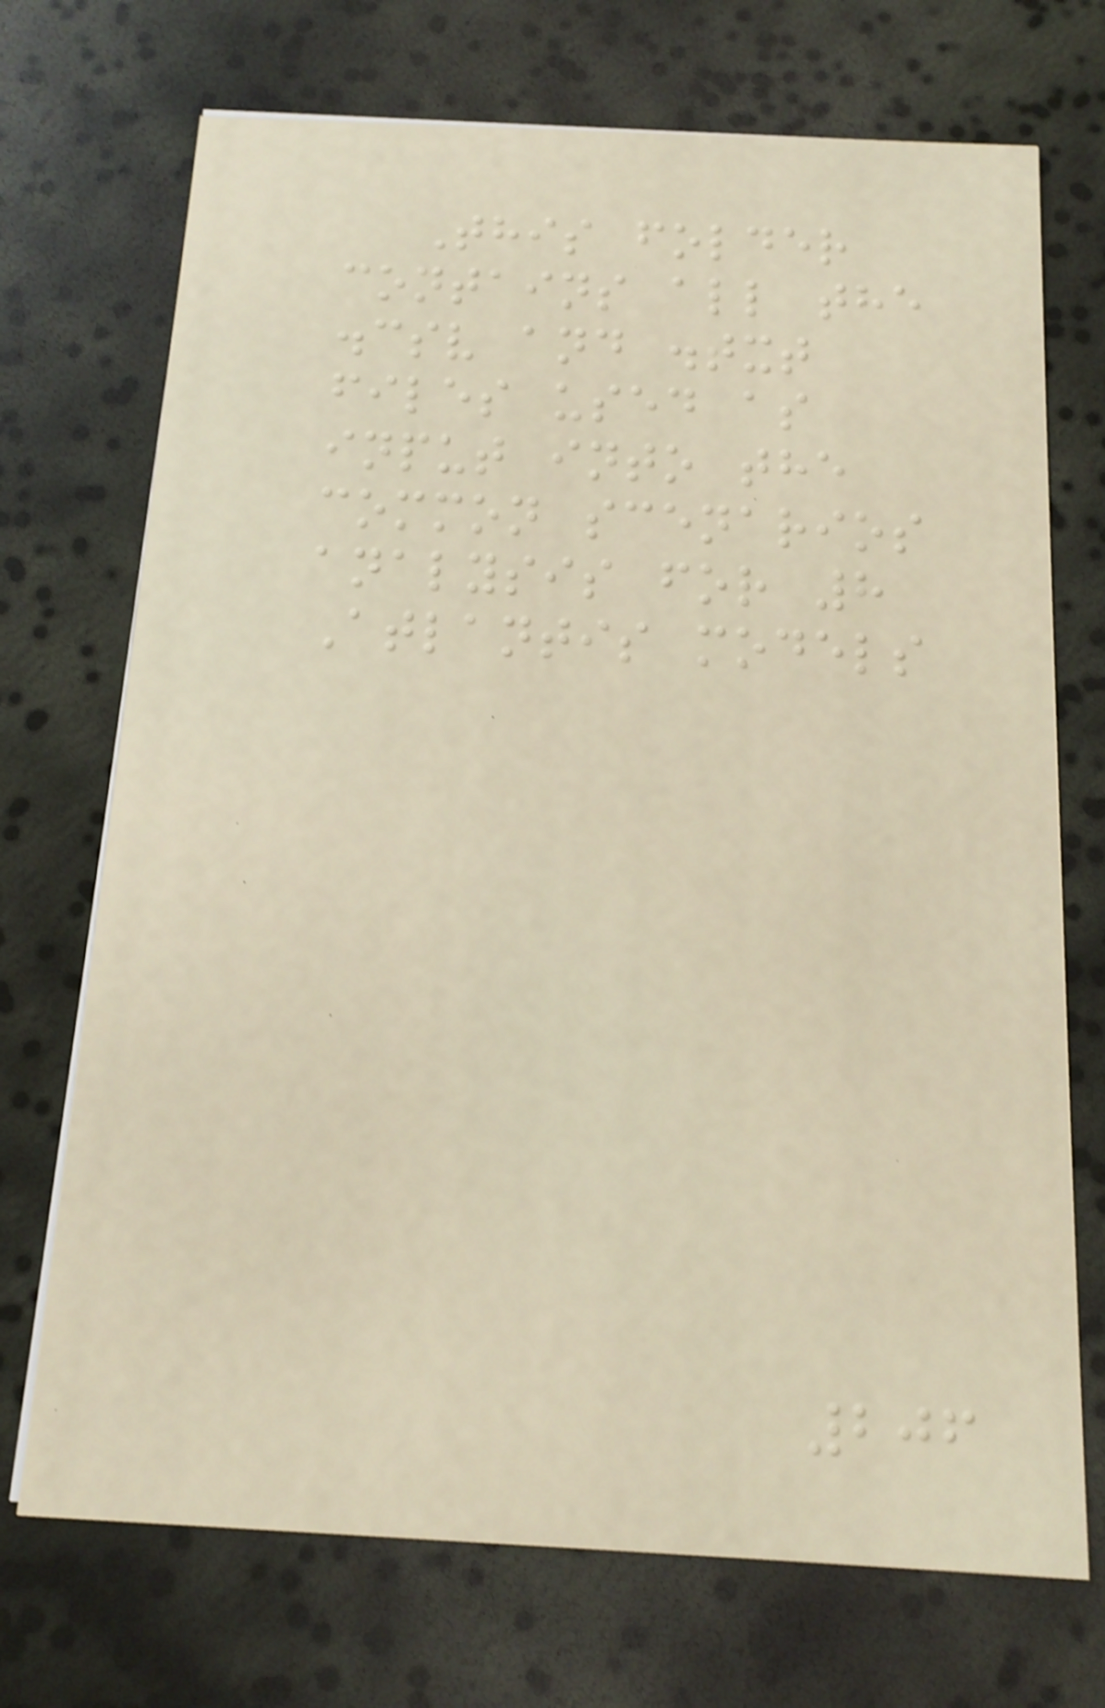This folder
contains all the
.csv and .txt
files used as
input into the
common scenarios
analysis for 8
Atlantis models
206
